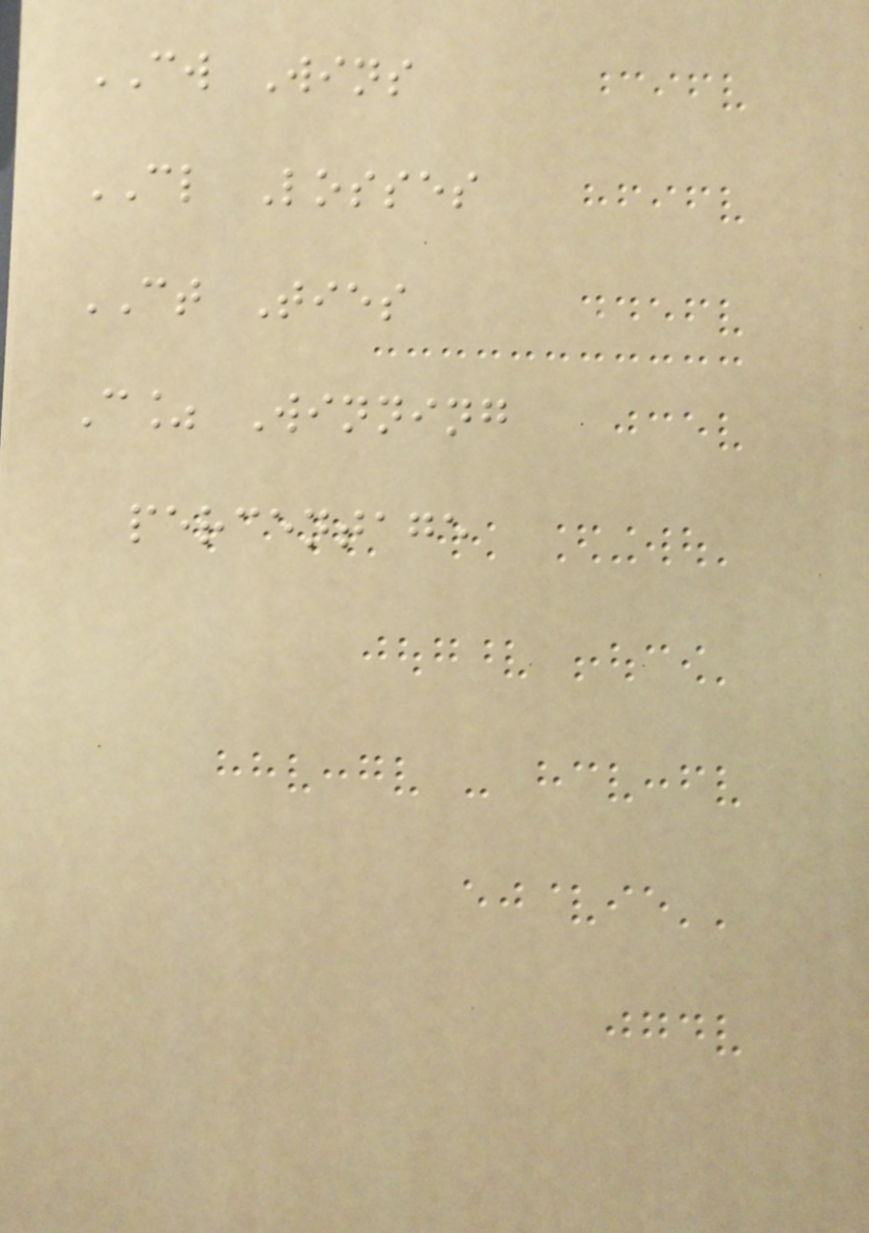CW Wins
CL Losses
CT Ties
C% Winning
percentage
